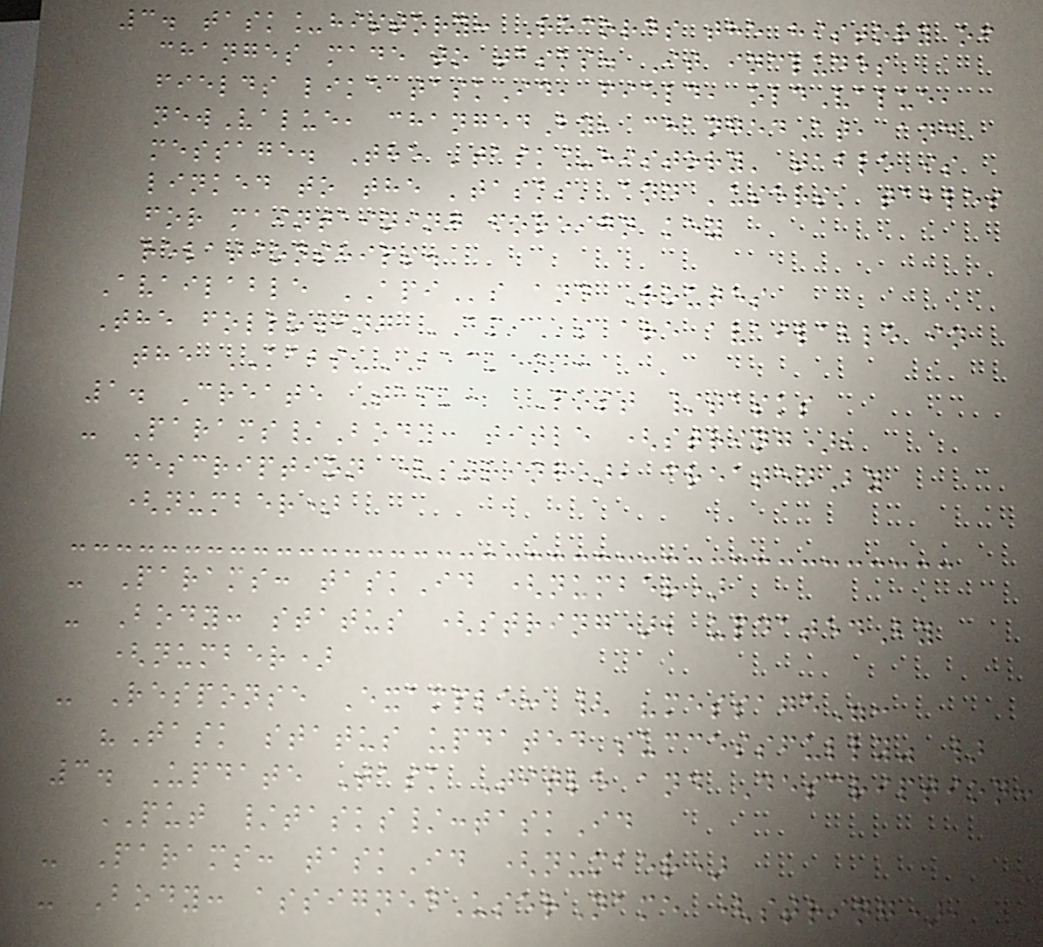3. task_history: Records the history of
changes made to tasks. It includes
fields like taskId, field, oldValue,
newValue, changedBy, changedAt, and
message. The 'task_history' table is
linked to the 'tasks' and 'users' tables
for maintaining foreign key
relationships.
Available APIs and Routes
The following APIs are available in
the KABS-BACKEND:
1. Create Task: POST /tasks
- Params/Body: title (string),
description (string), createdBy
(number)
- Params: taskId (number)
- Body: status (string), updatedBy
(number)
- Response Example: { "message":
"Task status updated successfully" }
3. Update Task Title and Description:
PUT /tasks/:taskId
- Params: taskId (number)
- Body: assignedUserName (string),
